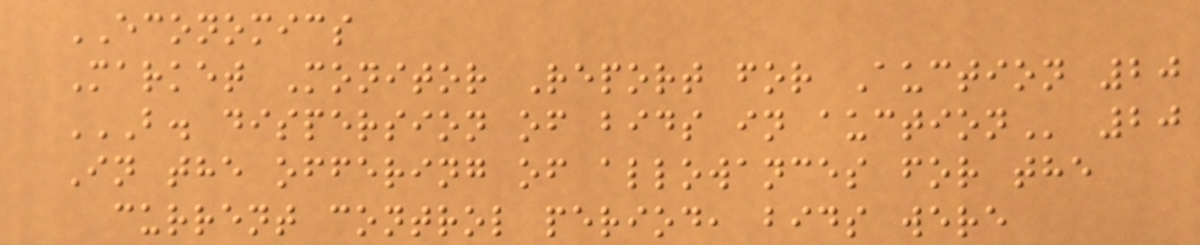ECONOMICS
Market Monitor Report for Auction 20
B. DISPERSION OF BIDS IN AUCTION 20
In the offering of allowances for the
current control period, bids were
